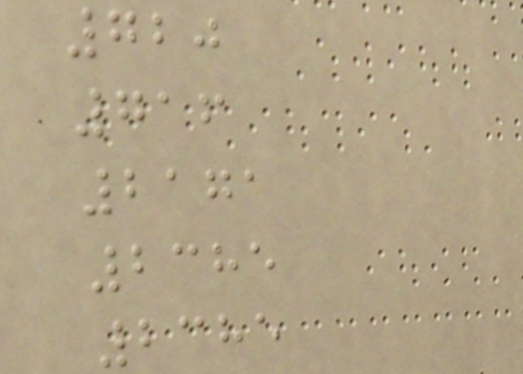720
716
2171
2385
2385
